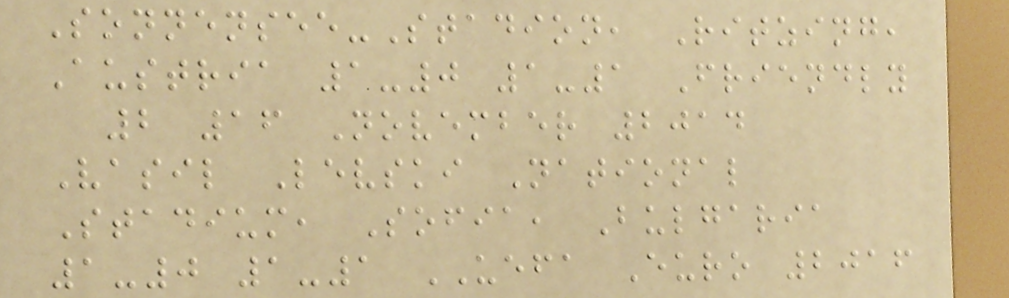Sonnensee-Stadion, Ritzing,
Austria 1-0 1-1 Friendly
2 16 November 2014
Vasil Levski National
Stadium, Sofia, Bulgaria
1-0 1-1 UEFA Euro 2016
